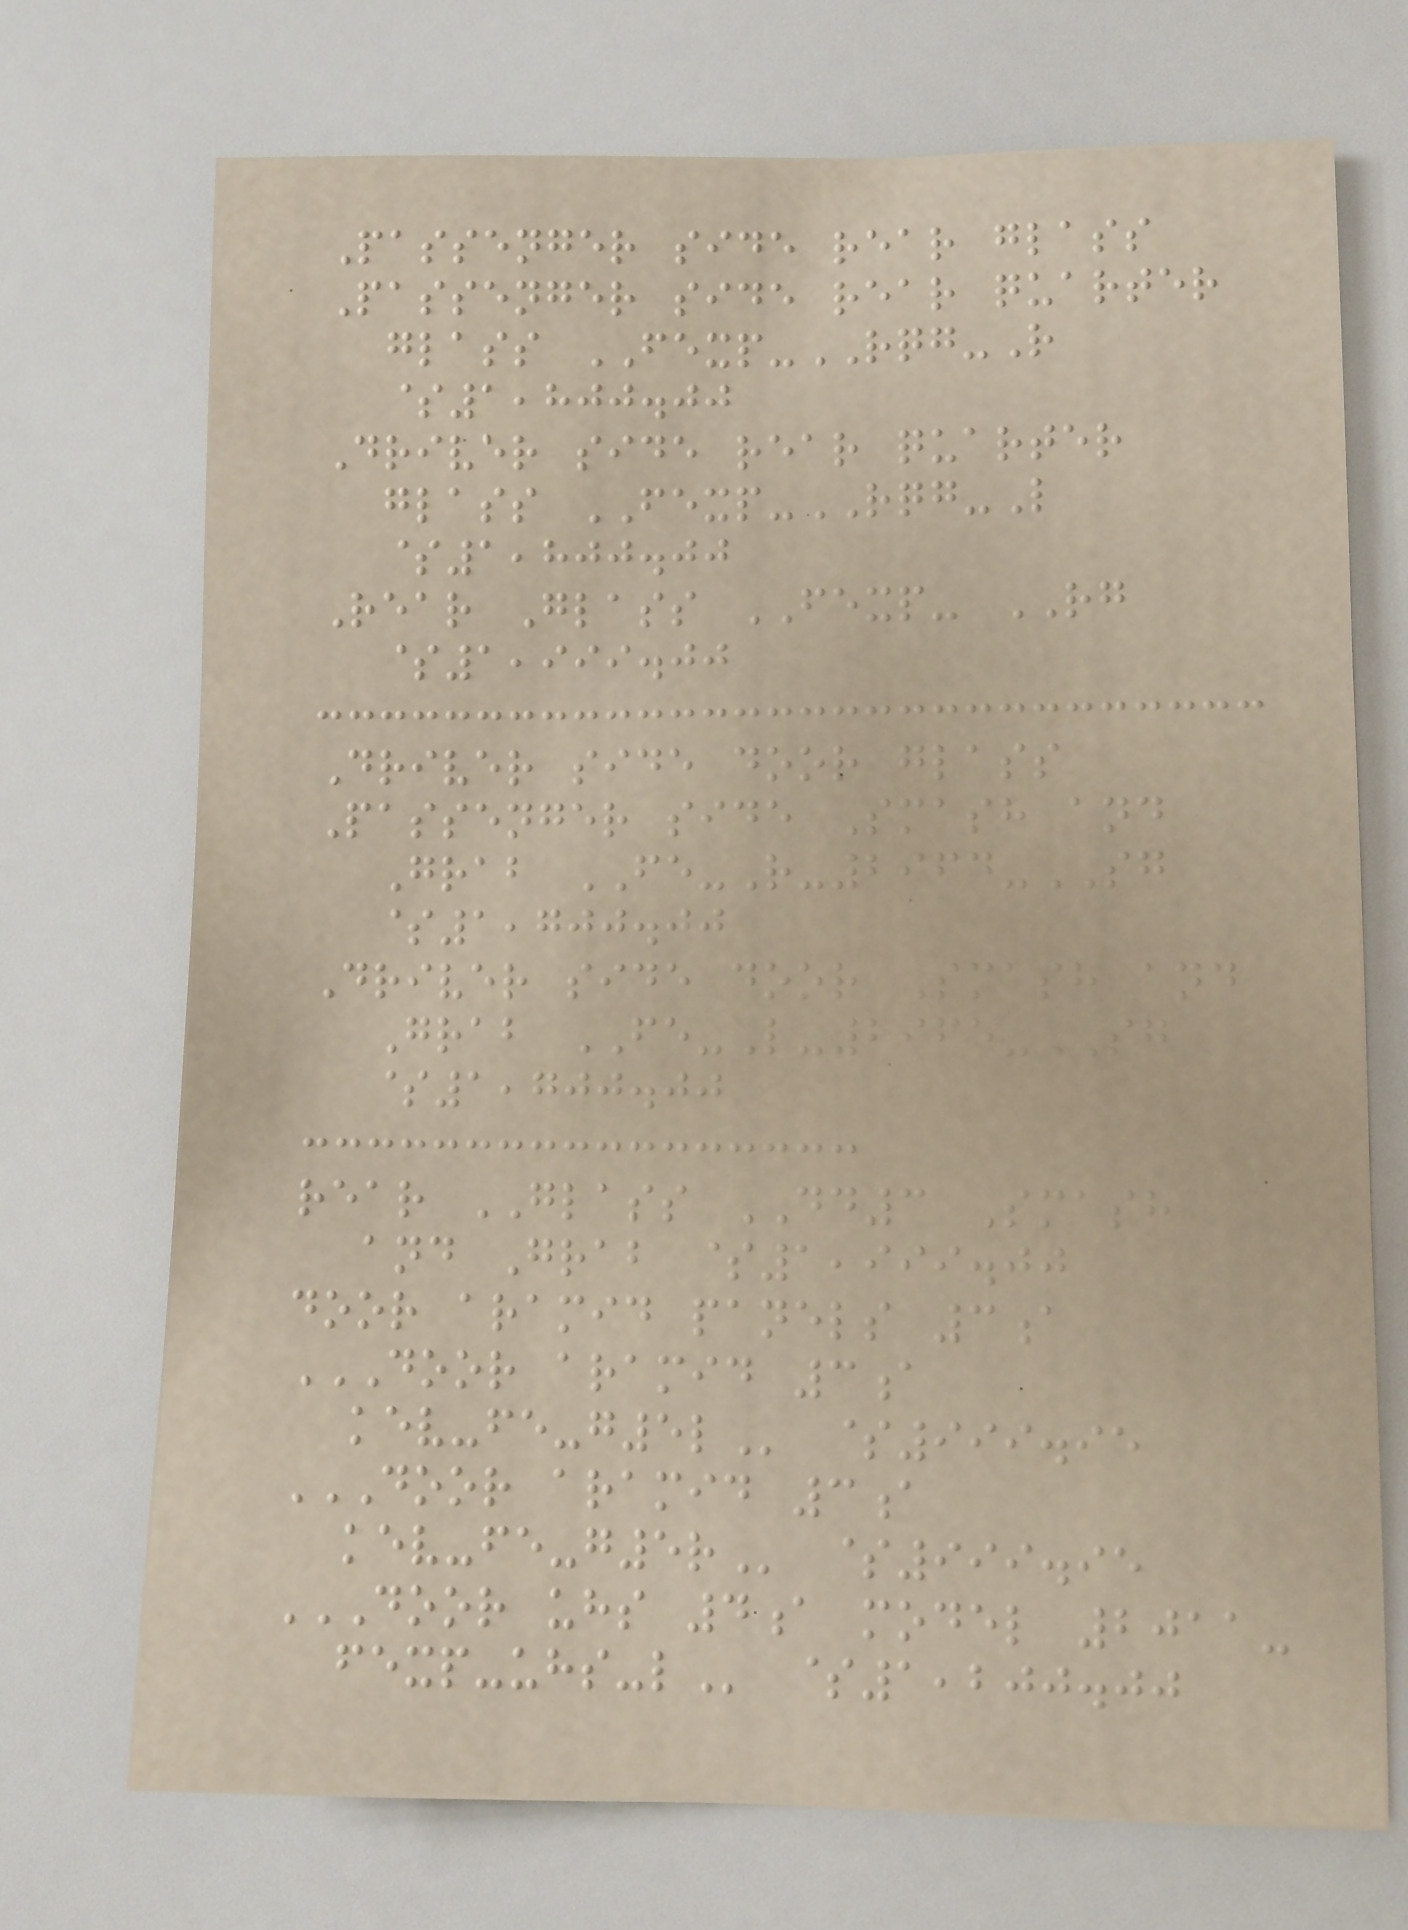Passenger side rear glass
Passenger side rear quarter
glass FEXP-RQG-R
$1,800.00
Driver side rear quarter
glass FEXP-RQG-L
$1,800.00
Rear Glass FEXP- RG
$1,999.00
Driver side door glass
Passenger side Smash and
Grab FE-R-2964-SG
$1,700.00
Driver side door Smash and
Grab FE-L-2965-SG
$1,700.00
rear GLASS DD3 Smash
and Grab $1,999.00
door aramid panels 3a
DOOR ARAMID 3A
KEV-FE-G5L $999.95
DOOR ARAMID 3A
KEV-FE-G5R $999.95
DOOR UHS 4A MODEL 2011-
FEXP-UHS-L $1,200.00
